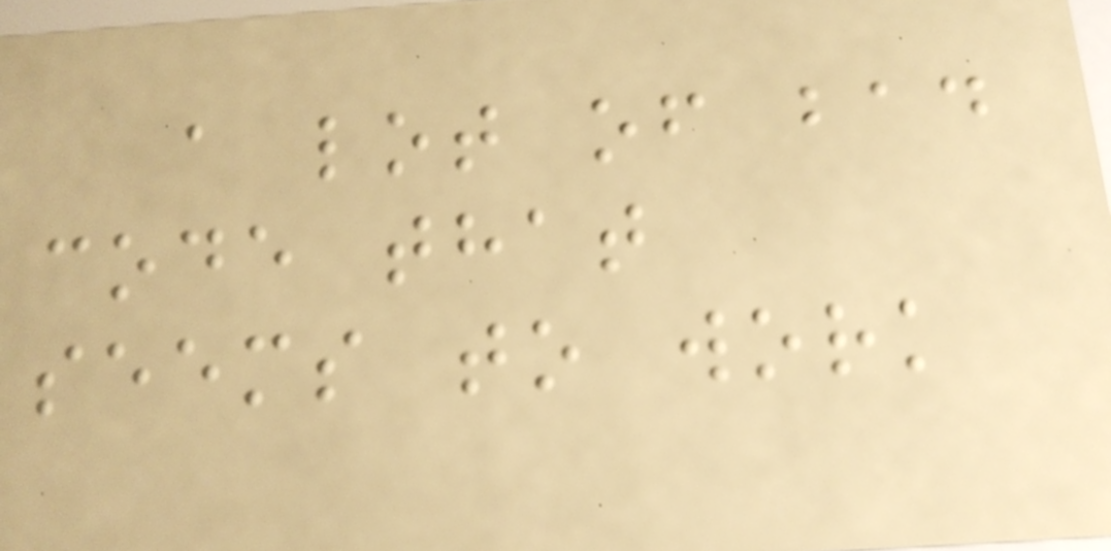a lot of bad
code that
seems to work
